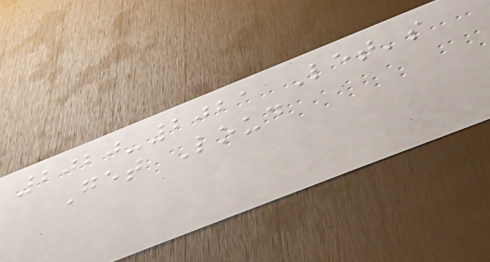2020-2021 Let's
Get Loud
